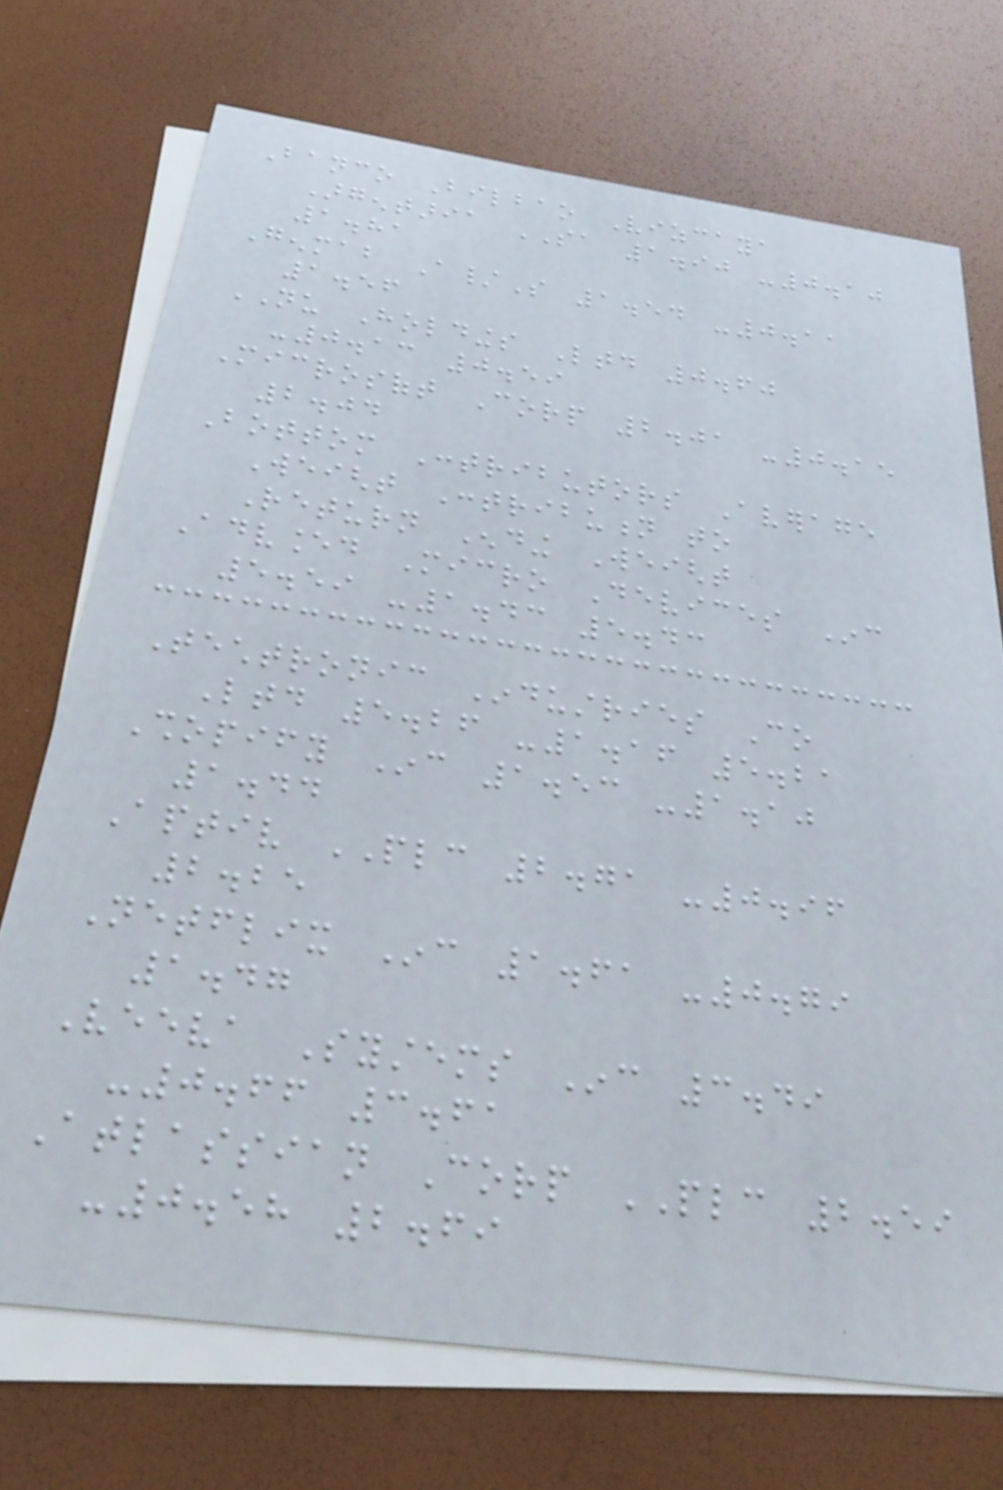Banco Bilbao Vizcaya
Argentaria SA 1.90 -0.10
1.81
Genmab A/S 1.54 -0.11
1.56
NU Holdings Ltd 0.60
-0.13 0.59
Microsoft Corp 2.01 -0.15
2.04
Bottom Contributors Average
Weight Contribution to
Return Ending Weight
Advanced Micro Devices Inc
5.59 -1.43 5.43
Techtronic Industries Co
Ltd 5.26 -1.16 5.21
Shopify Inc 1.53 -1.10
1.44
Aptiv PLC 2.71 -0.96
2.25
Netflix Inc 1.61 -0.79
1.47
Veeva Systems Inc 3.49
-0.66 3.61
Atlassian Corp PLC 2.59
-0.58 2.69
